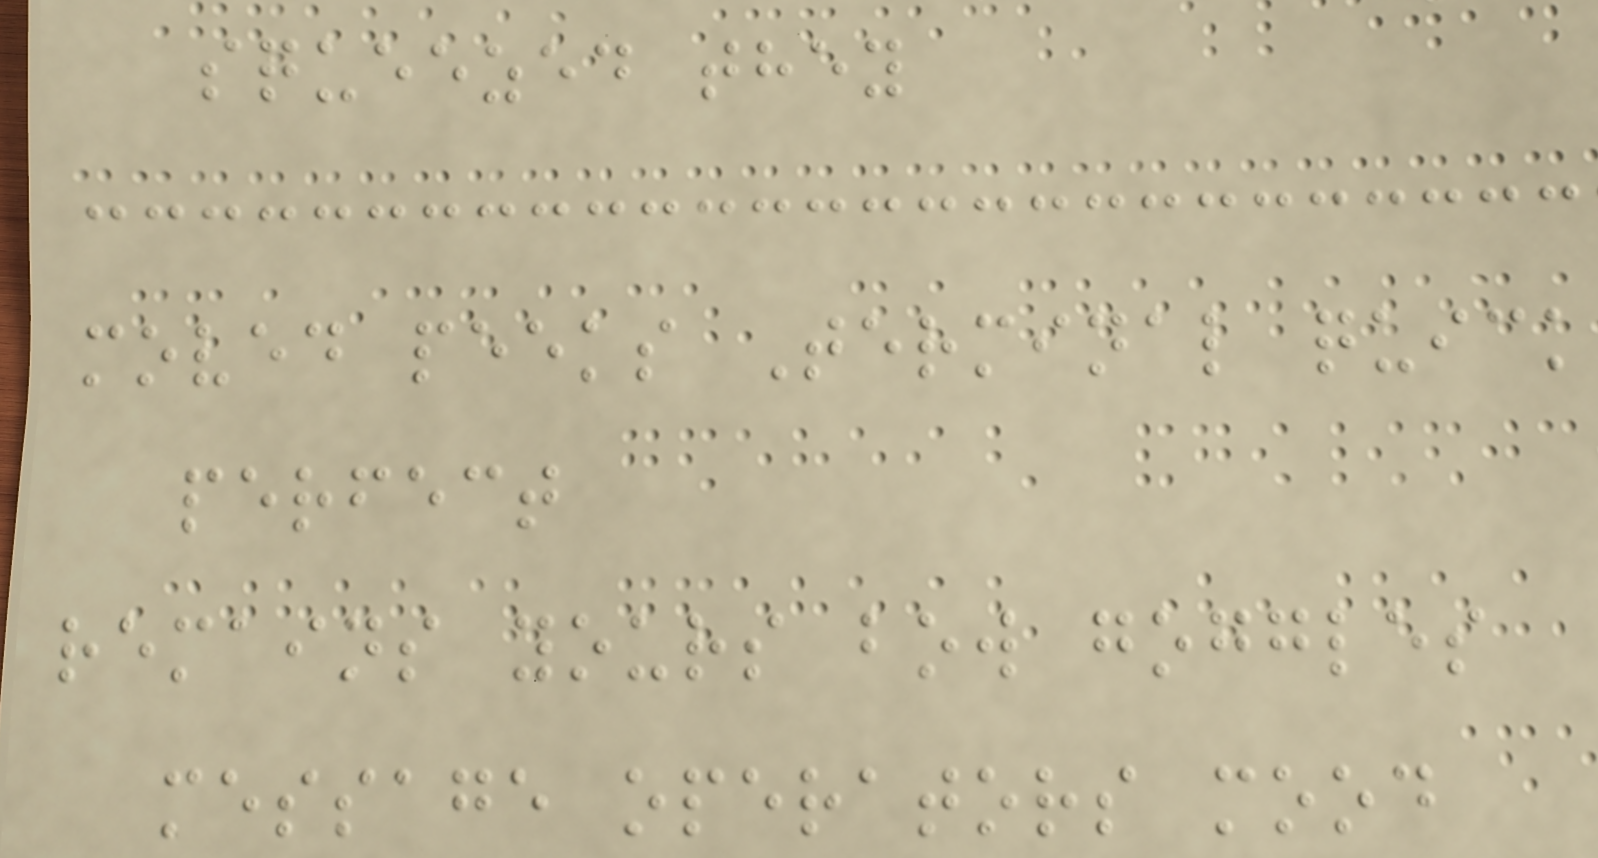squeezed they
moved peeks Terminal quick
perfect
remains yours bow goggles
message operators mood
